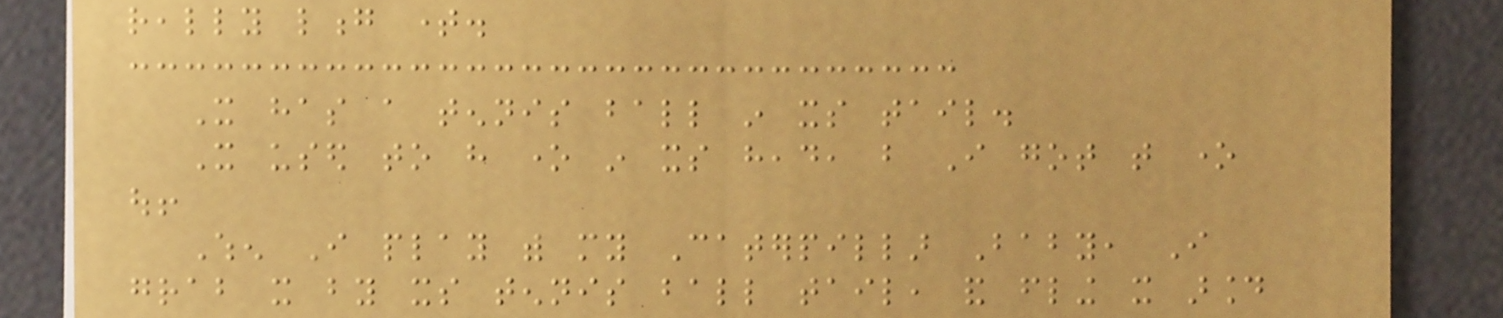really long time.
It has a tennis ball in its tail.
It used to have one in its head, but I got that one
out!
When I play with my Caterpillar Baby, I
grab it by its tennis ball tail, and fling it around
